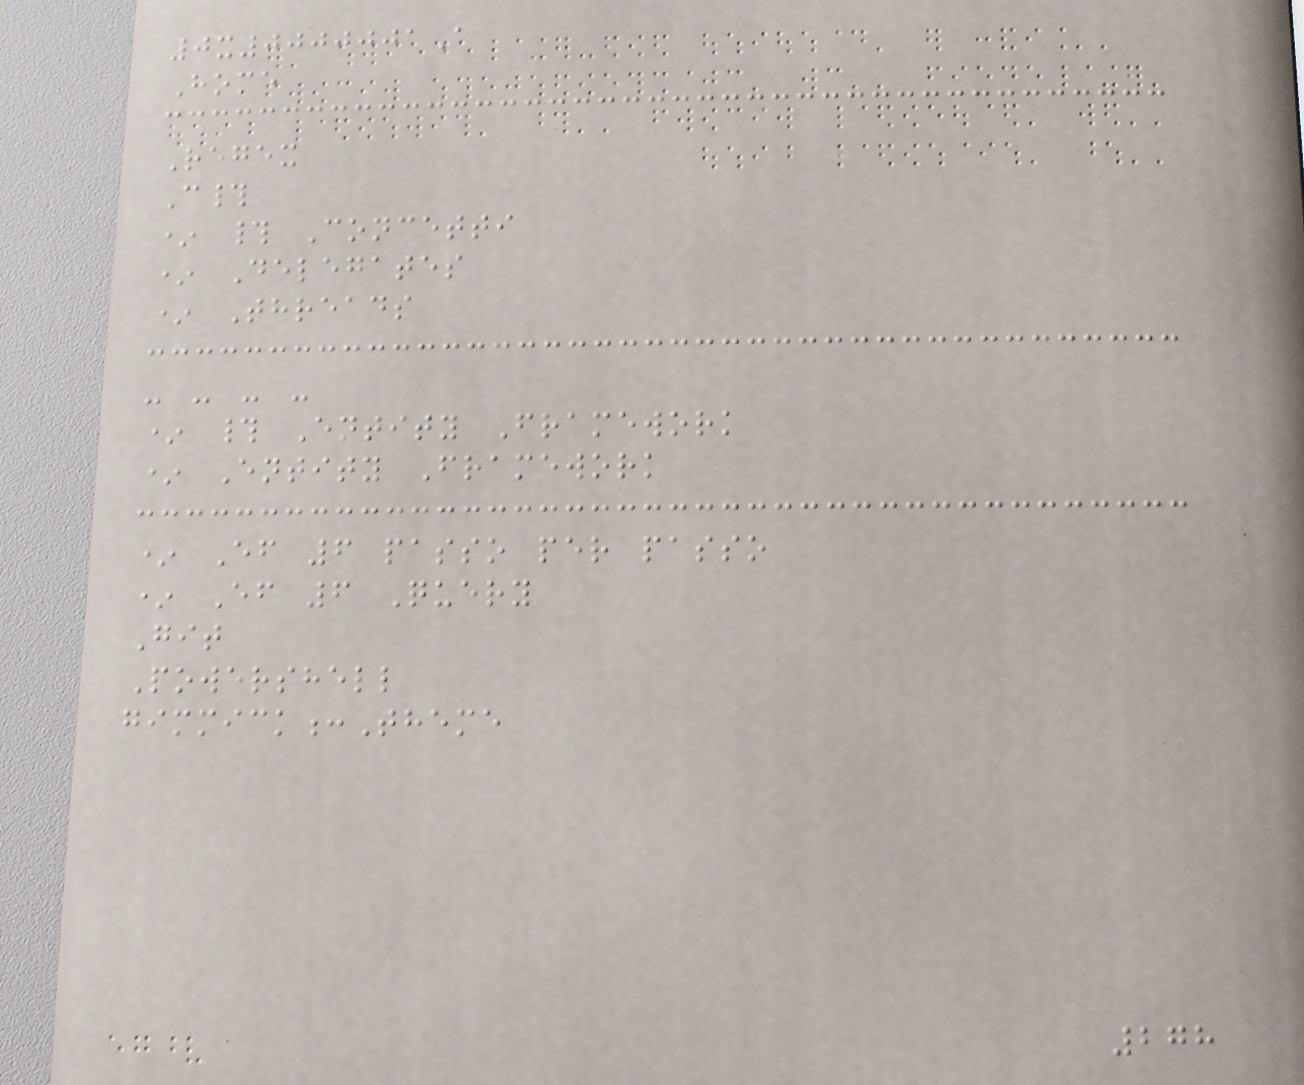0x0000001A
Home
Regex
C#
* # Concetti
* Delegates
* Threads
- - - -
* # Entity Framework
* Entity Framework
* Ef 6 passo per passo
* Ef 6 Query
Git
Powershell
gimmick:Theme
278
